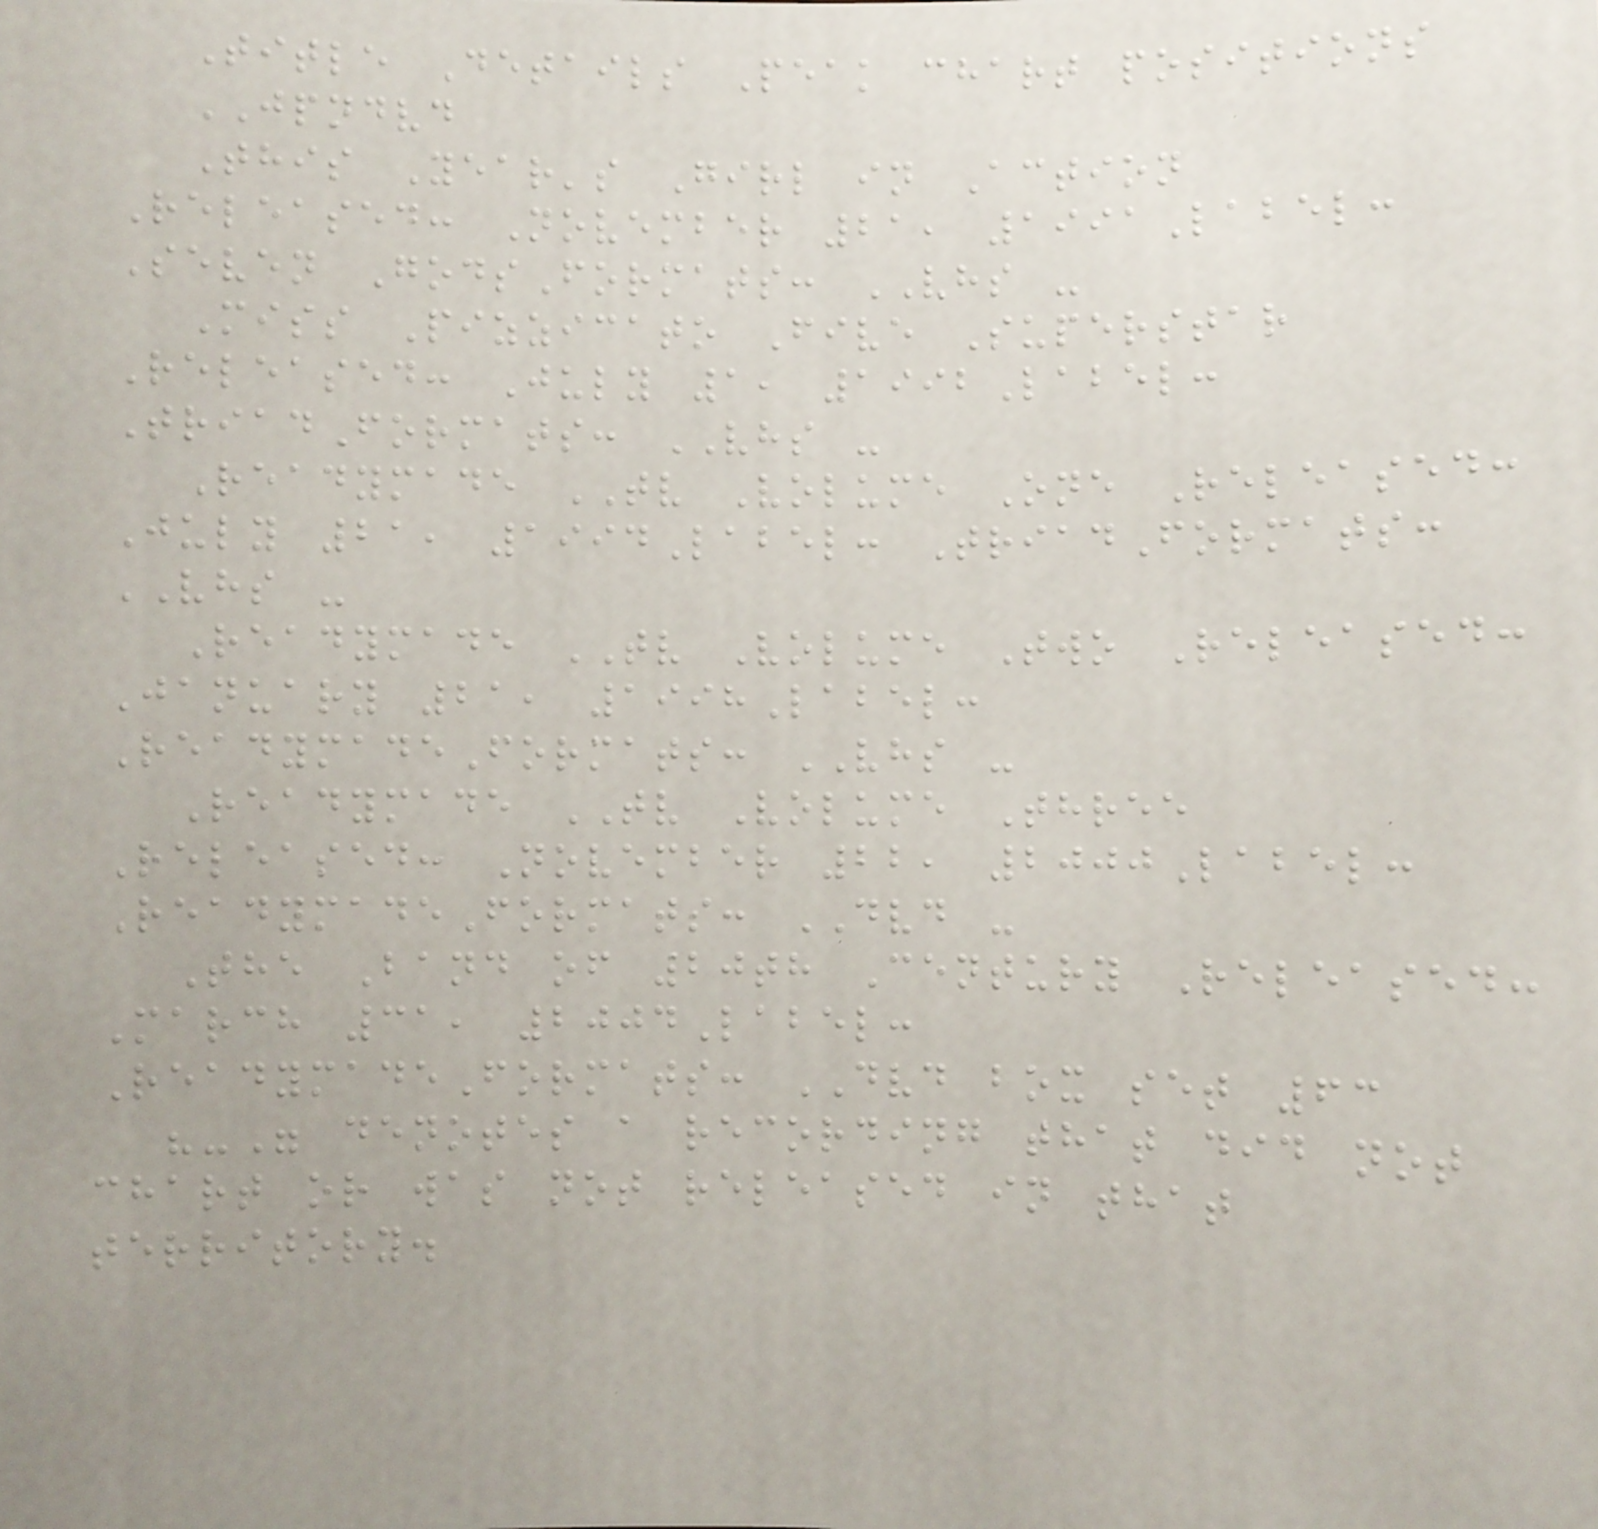Title Details Peak chart positions
JPNDVD
This Year's Girl in Action
Released: November 21, 1991Label:
Seven GodsFormats: VHS -
Miss Pizzicato Five Superstar
Released: July 1, 1992Label:
TriadFormats: VHS -
Readymade TV Volume One Released:
July 21, 1994Label: TriadFormats:
VHS -
Readymade TV Volume Two Released:
January 21, 1998Label:
ReadymadeFormats: VHS -
Readymade TV Volume Three
Released: November 22, 2000Label:
ReadymadeFormats: DVD -
The Band of 20th Century Released:
March 31, 2004Label:
ReadymadeFormats: DVD box set 63
"-" denotes a recording that did not
chart or was not released in that
territory.
